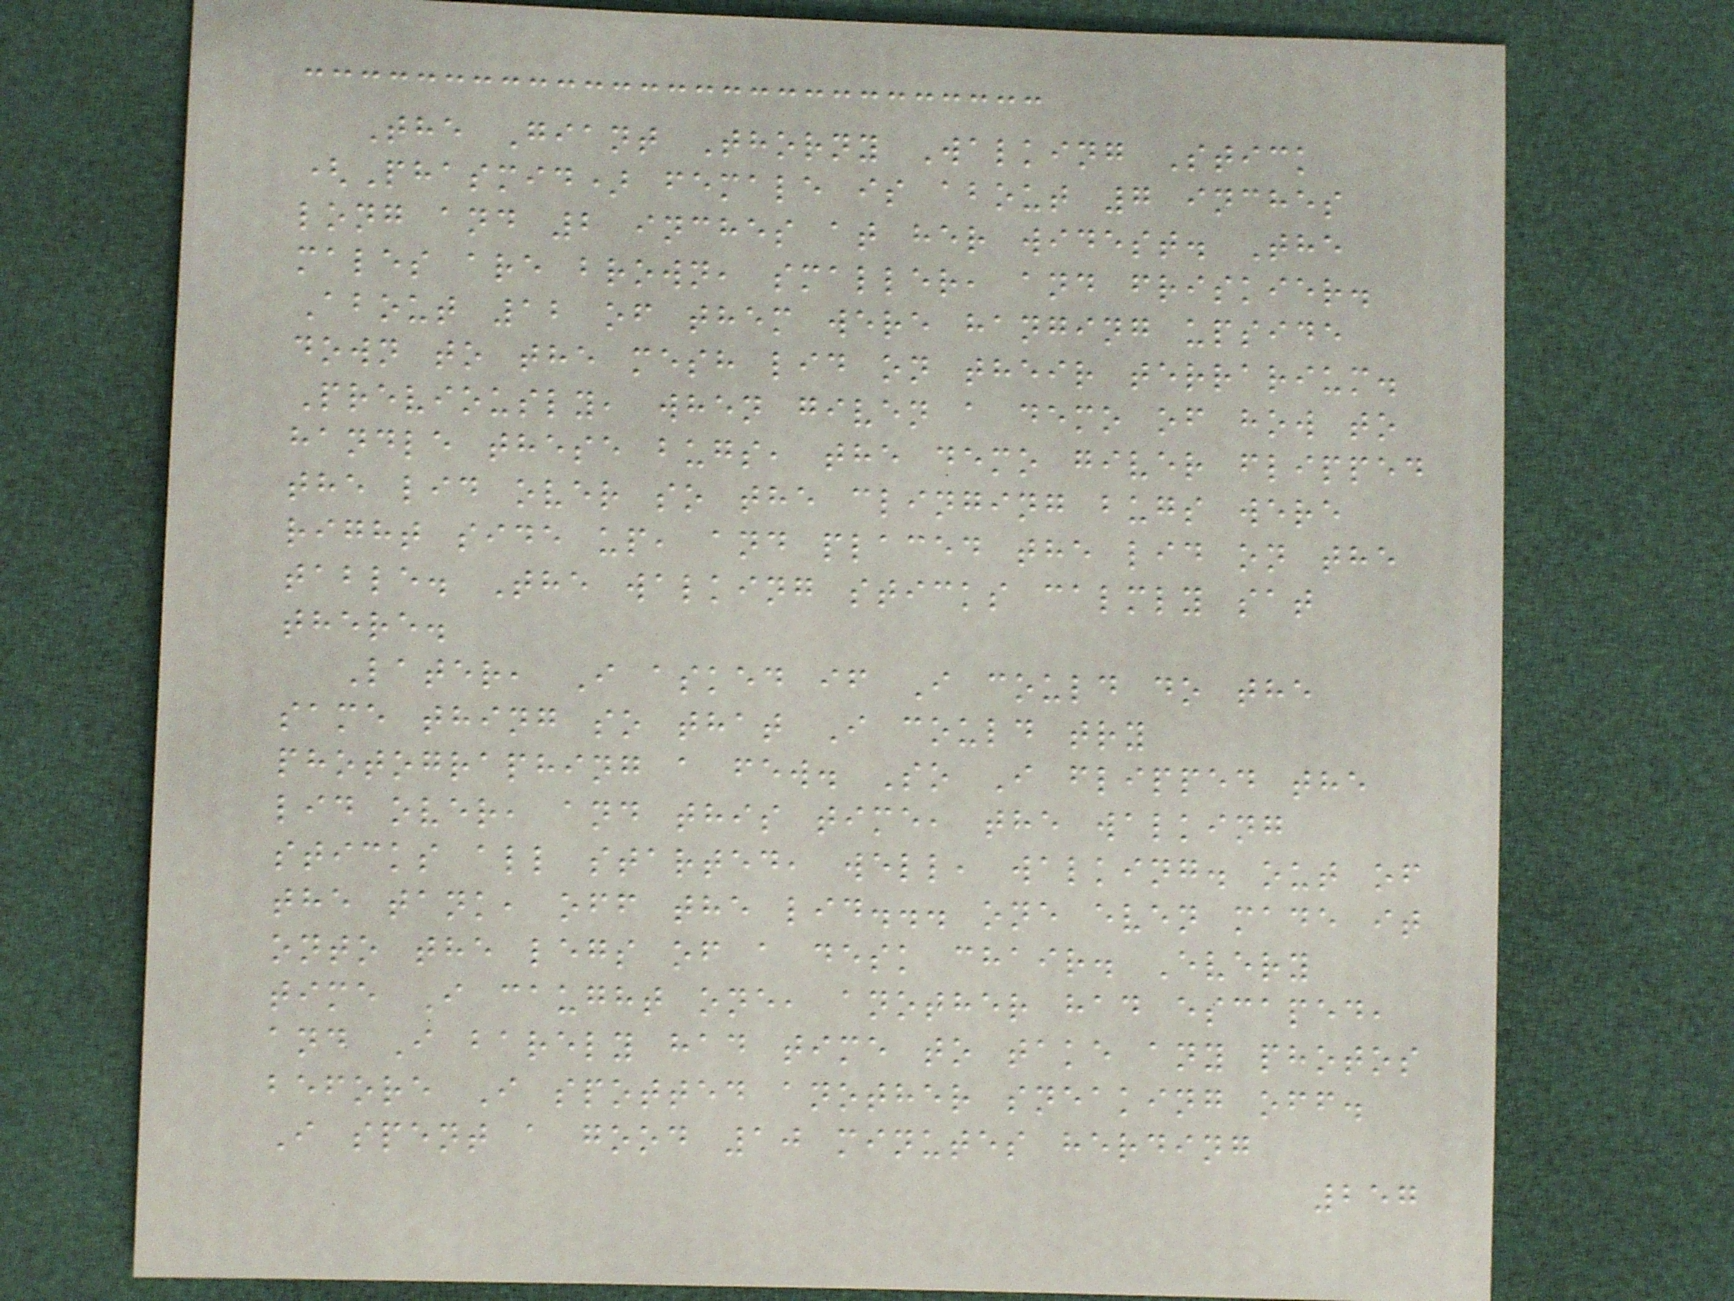The Giant Thorny Walking Stick
(Phasmid) female is about 7 inches
long and 2 inches at her widest. The
males are brown, smaller, and friskier.
About 12 of them were hanging upside
down to the mesh lid on their terrarium.
Previously, when given a demo of how to
handle these bugs, the demo giver flipped
the lid over so the clinging bugs were
right side up, and placed the lid on the
table. The walking sticks calmly sat
there.
Later, I asked if I could do the
same thing so that I could try
photographing a few. So I flipped the
lid over, and this time, the walking
sticks all started, well, walking. out of
the tank, off the lid... one even made it
onto the legs of a desk chair. Every
time I caught one, another had escaped,
and I barely had time to take any photos
before I spotted another sneaking off.
I spent a good 10 minutes herding
257
